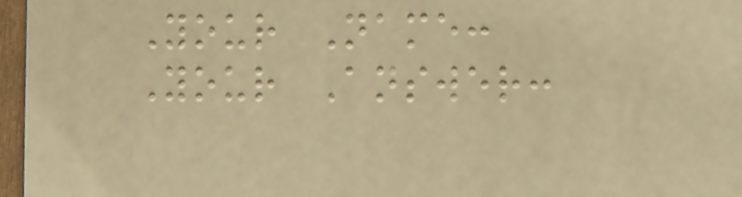Your Name:
Your Answer:
